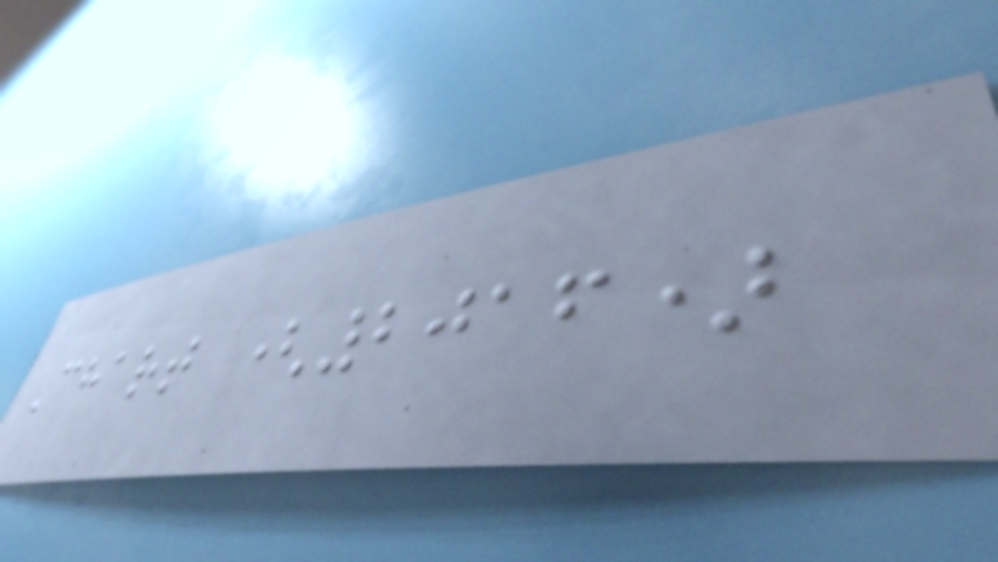Chart (2016)
